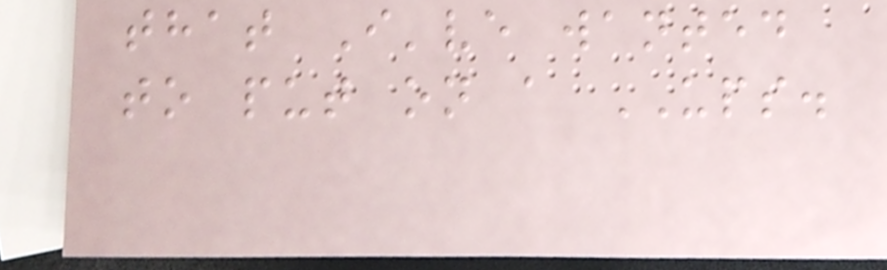that I've wanted
to put on a UPS.
